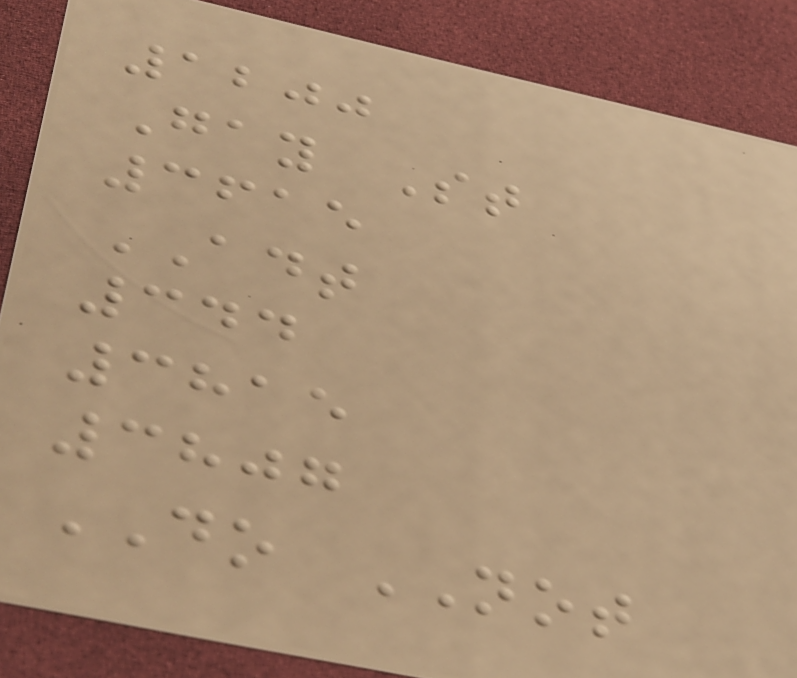1200
Gay St
3615
ADT
344
3815
3807
DO NOT
